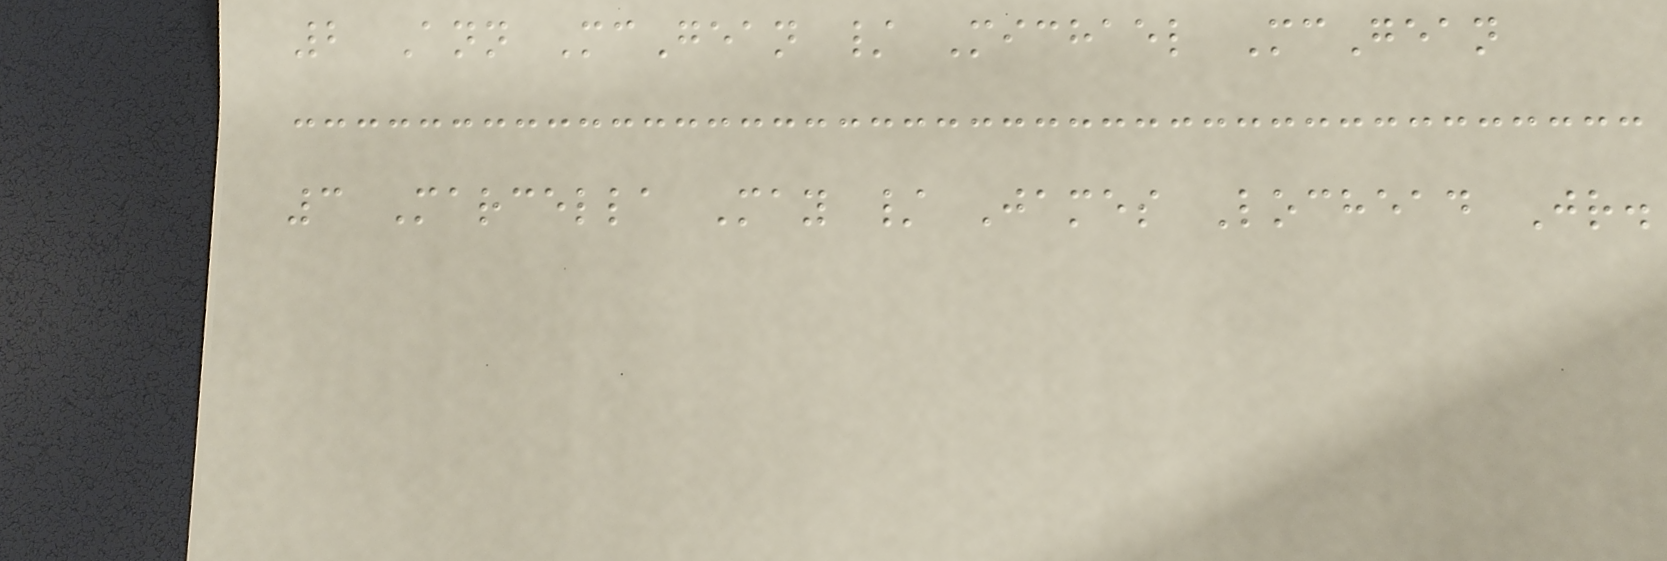2 Ann McGean / Michael McGean
3 Marcella May / James Lochead Jr.
